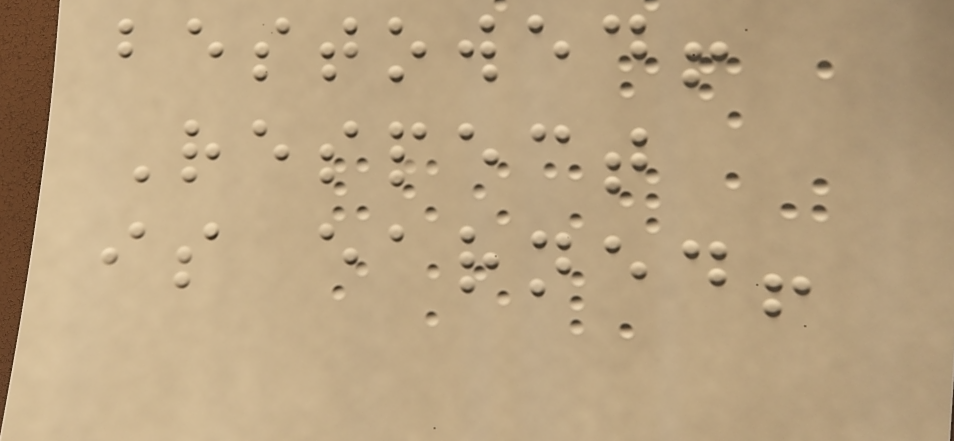bestowed!
Respect
is earned!
